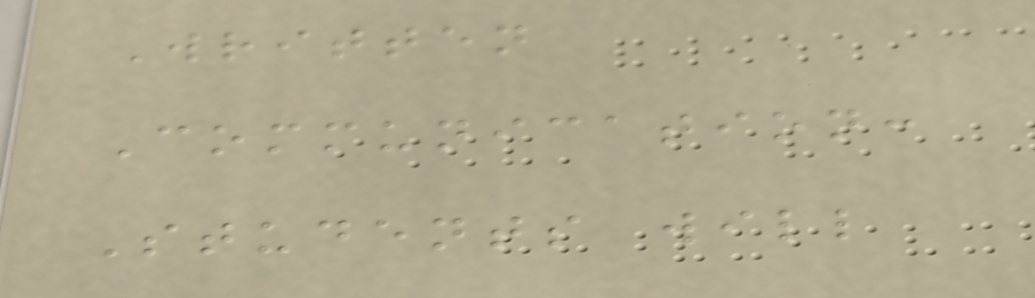Written
Communication:
Students will
